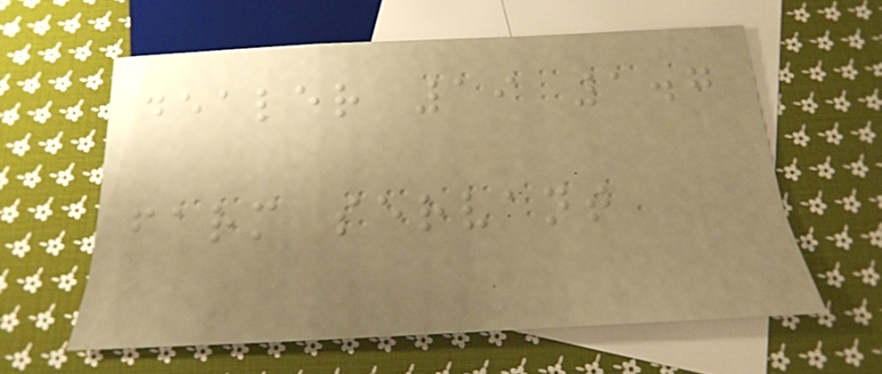dealer 19 1.7
farm servant
